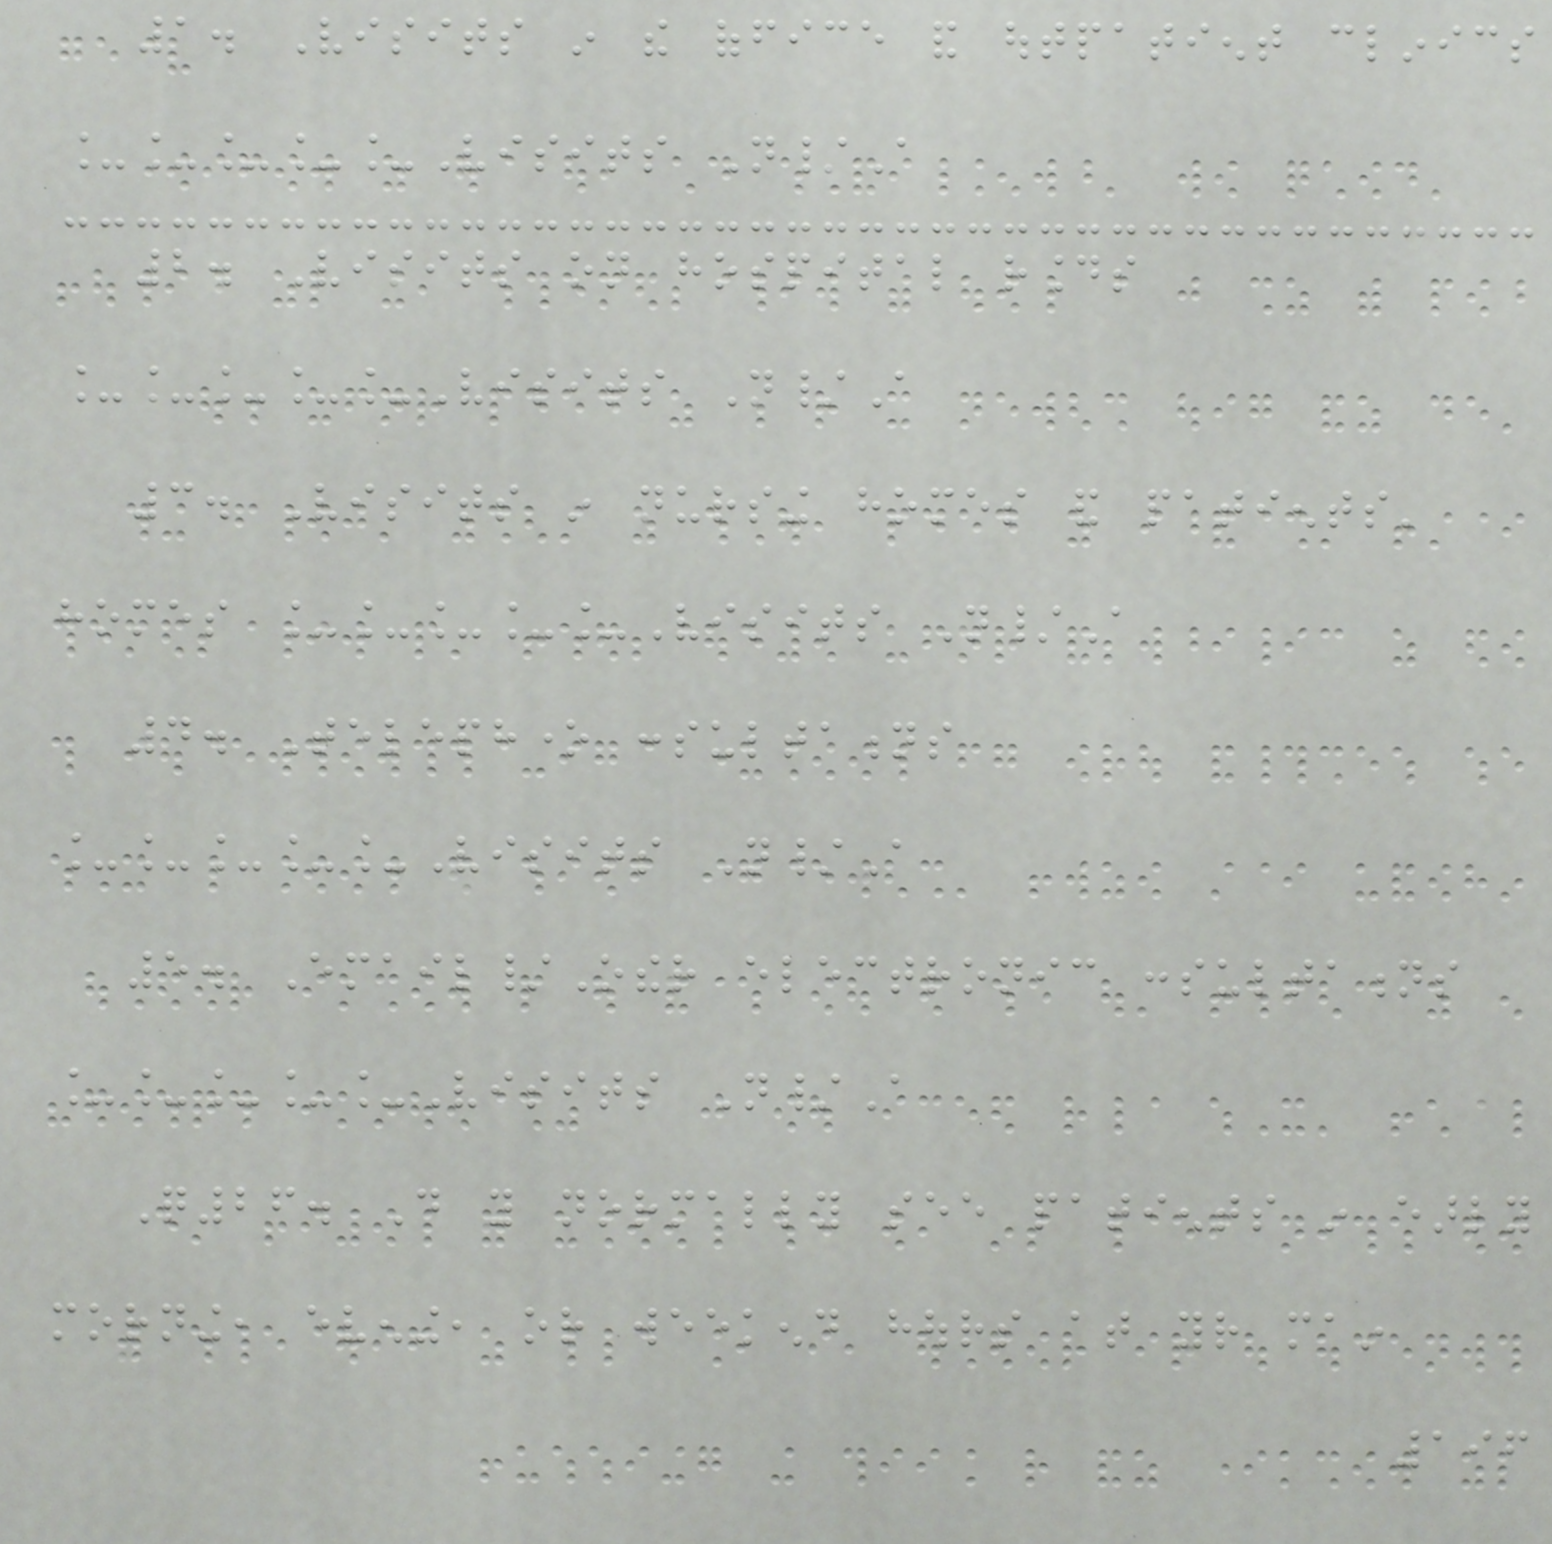1. Visits in the office and outpatient clinics
_____Visits N/A
2. Visits on hospital rounds
_____Visits N/A
3. Visits in nursing homes and patients'
homes _____Visits N/A
4. Telephone consultations
_____Visits N/A
5. Email/Other electronic consultations
_____Visits N/A
Q26. Do you normally see patients in early
morning, evening, or weekend hours at your main
196
